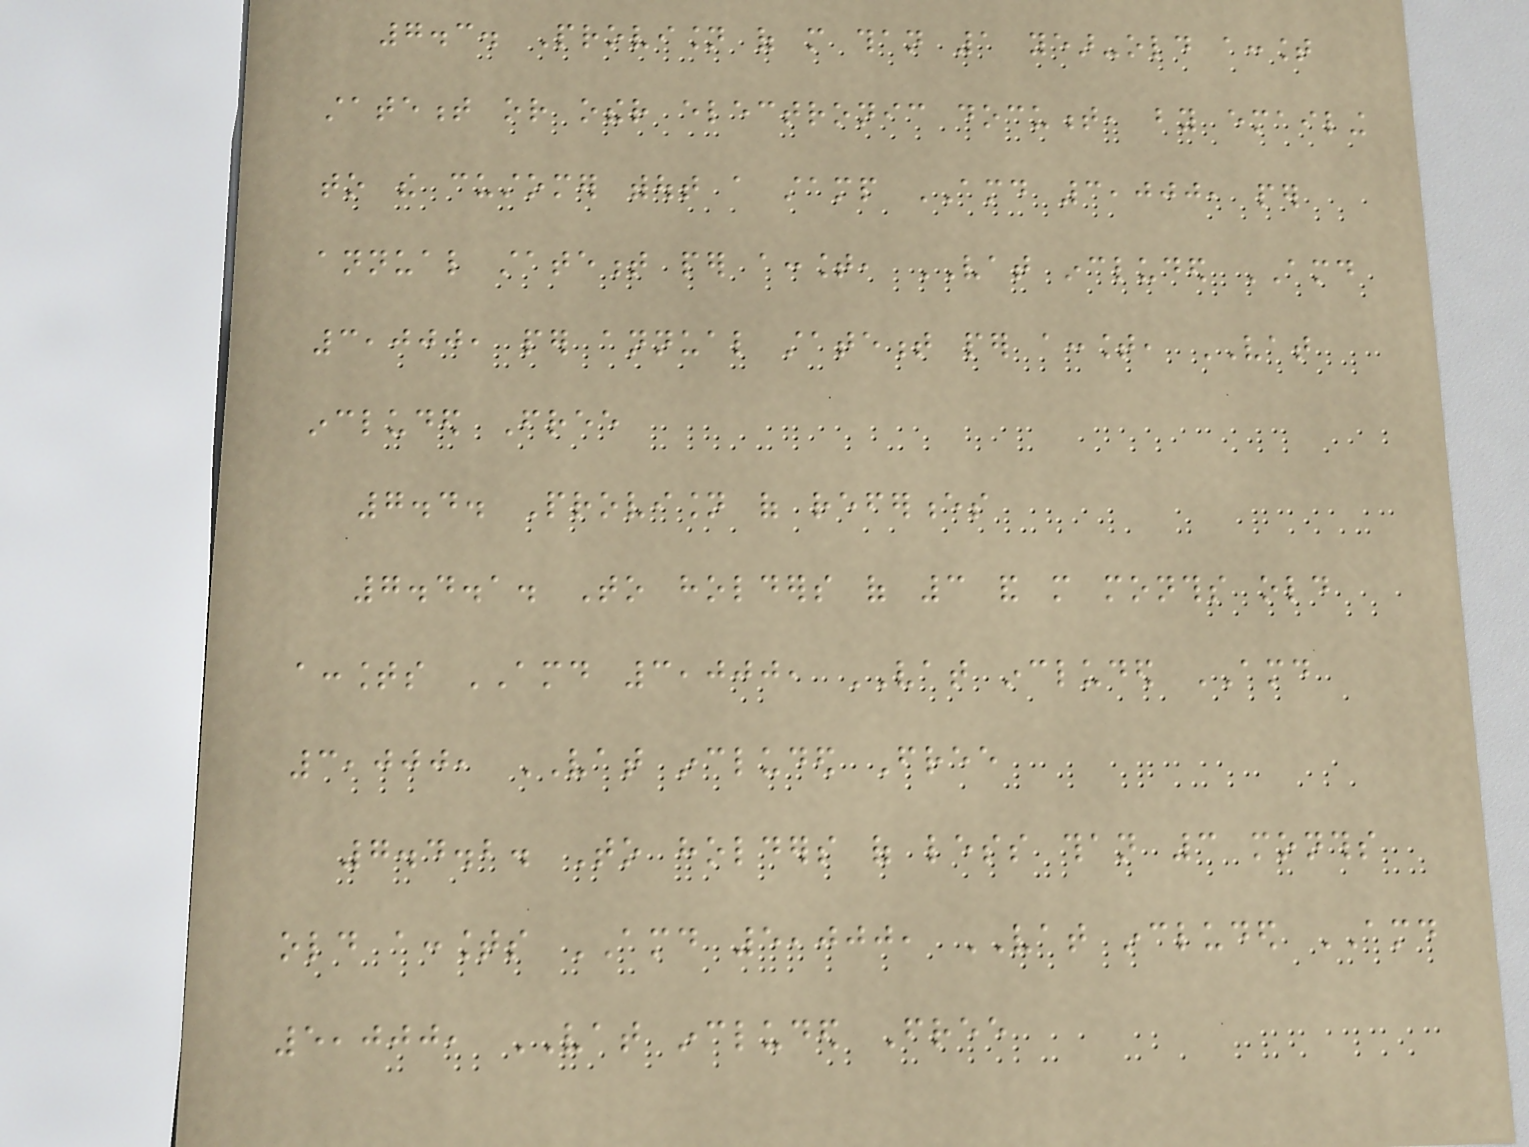7.3. Provision of more than 1 year-old account
statement or other electronic document, by emailing
to the customer without a stamp AMD 3,000, per
annual statement per account, VAT included AMD
3,000, per annual statement per account, VAT
included Free
7.4. Provision of references
7.4.1. To holders of 3 and more months old
accounts AMD 3,000, VAT included AMD
3,000, VAT included Free
7.4.2. To holders of less than 3 months
old accounts AMD 5,000, VAT included AMD
5,000, VAT included Free
